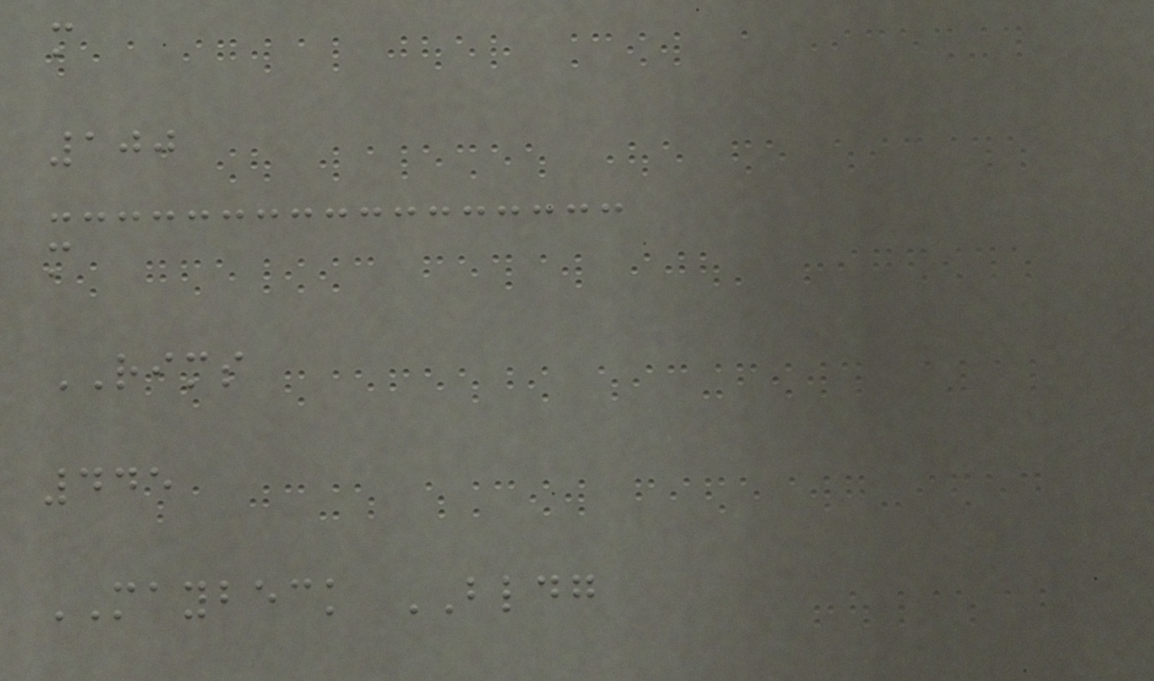m
100
m
RIMS
445
MAYBECK BLDG
